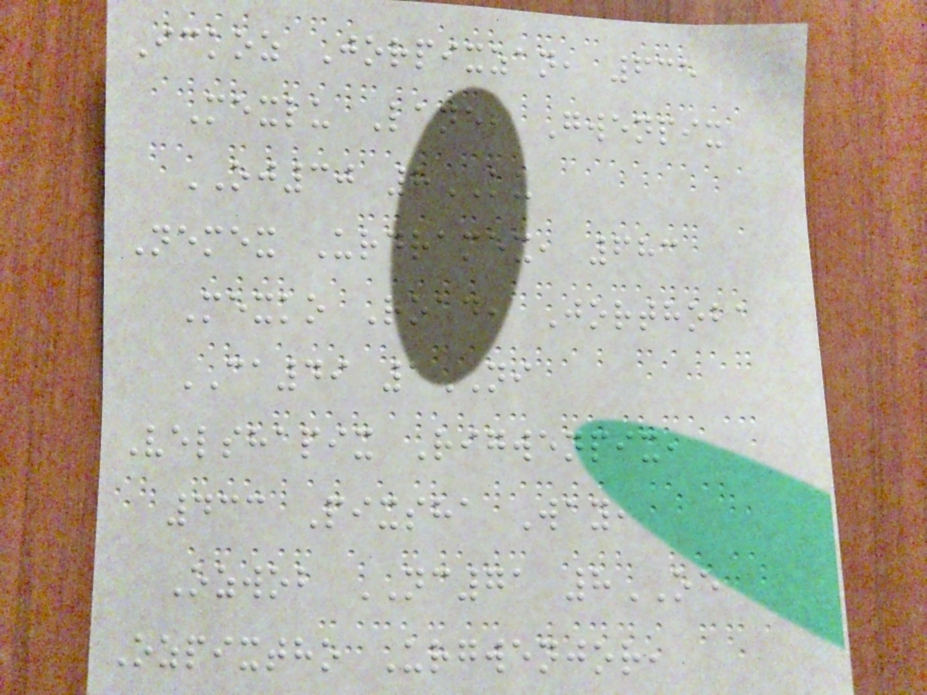Ickoz Jorpixzan, 635
Mexlu Lane, Gwenpix
OJ30 8KU
Nemex Urdramex, 683
Mexko Road, Jorthoba
CA49 1NI
Velshapix Rigwenpix,
433 Pixsha Way,
Ozwob NC71 8OE
Ozpixtho Urgwenjor,
